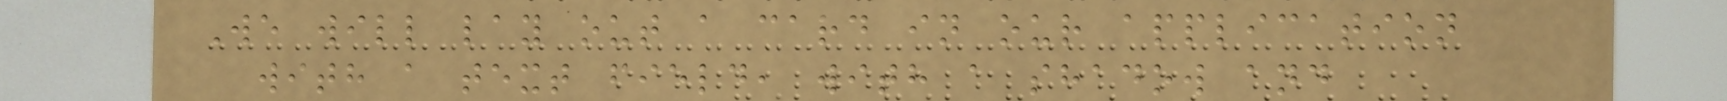We will lay out a card in our application
with a text field, with a shadow and
